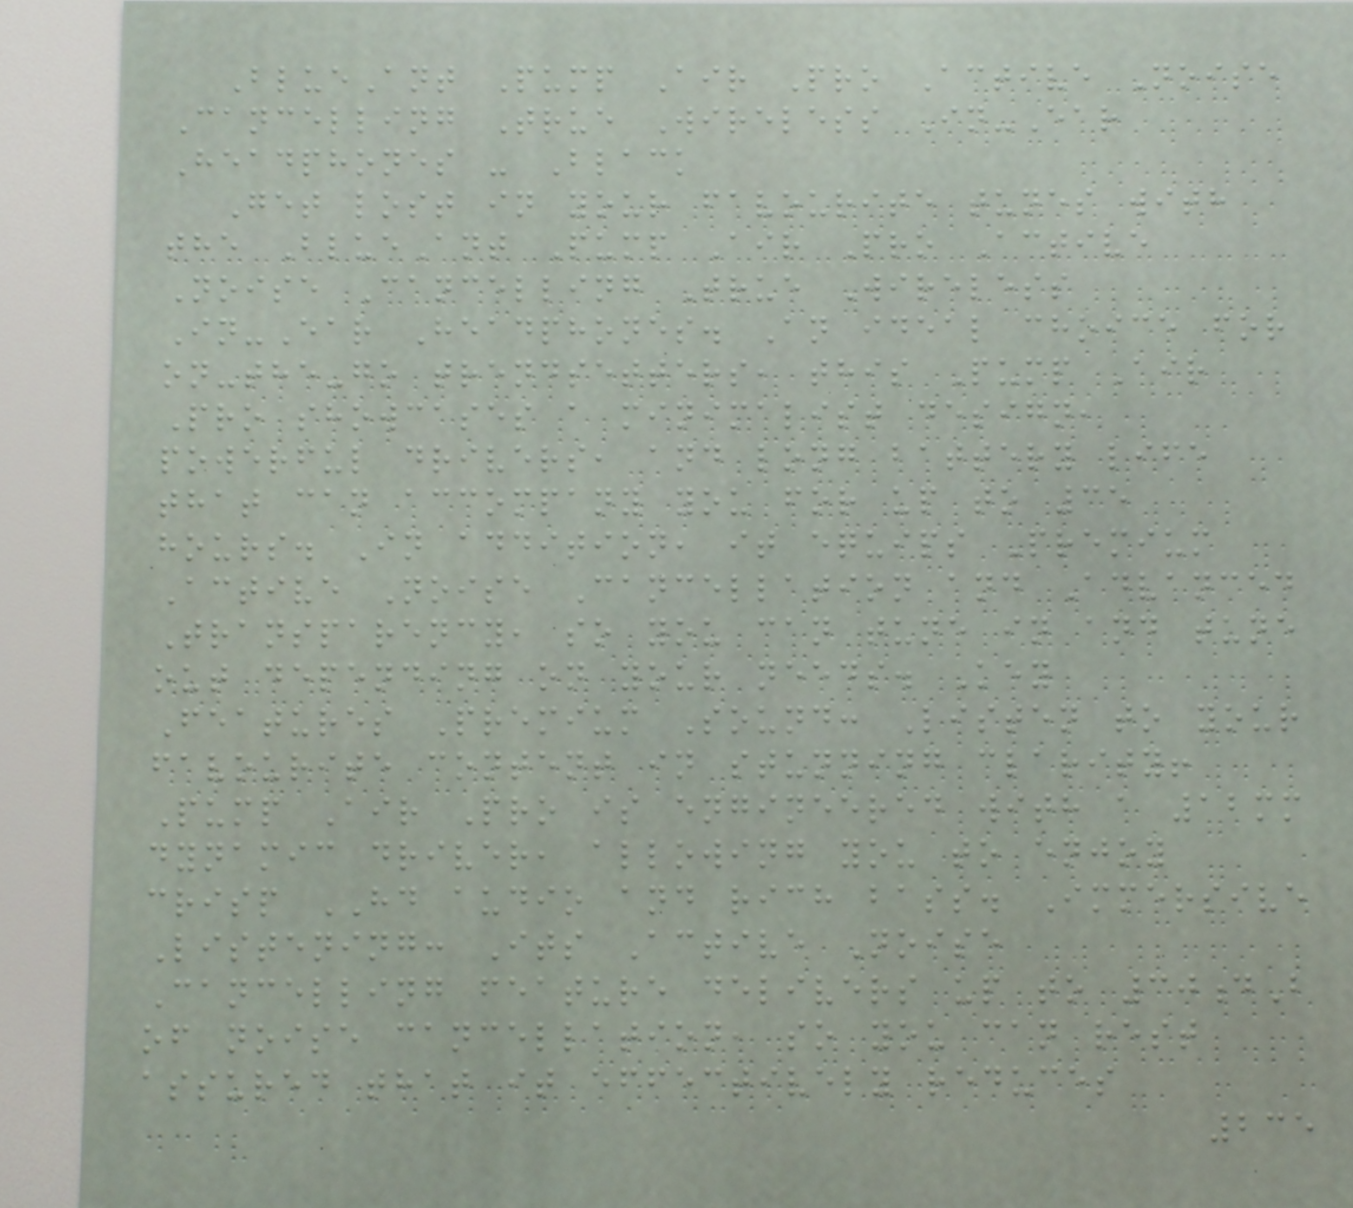BlueAnt Pump Air Pro Active Noise
Cancelling True Wireless In-Ear
Headphones - Black
Get lost in your favourite tunes with
the BlueAnt Pump Air Pro Active
Noise Cancelling True Wireless
In-Ear Headphones. An ideal choice for
on-the-go trendsetters, this Pump Air
Pro showcases a minimalist design,
powerful drivers, and long battery life
that can accompany you for up to 35
hours. In addition, it equips Premium
Active Noise Cancellation and Advanced
Transparency, so you can tune in and tune
out depending on your needs. Key
Features Premium Sound: Listen to your
favourite content in stunning clarity!
Pump Air Pro is engineered with a 12mm
dynamic driver, allowing you to enjoy
crisp HD audio and rich bass. Immersive
Listening: Its Active Noise
Cancelling feature delivers up to 30dB
of noise cancellation, so you can rest
assured that it effectively reduces
235
